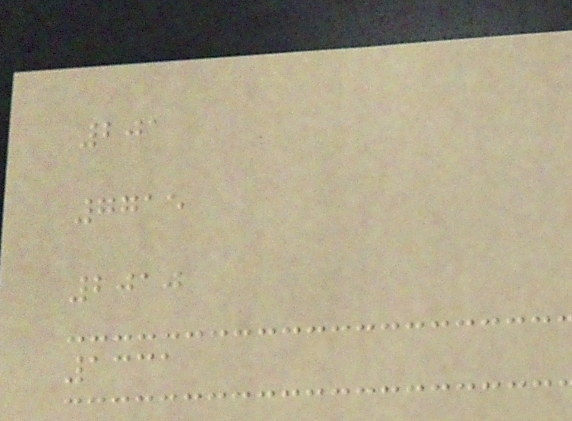201
7715
2010
1331
